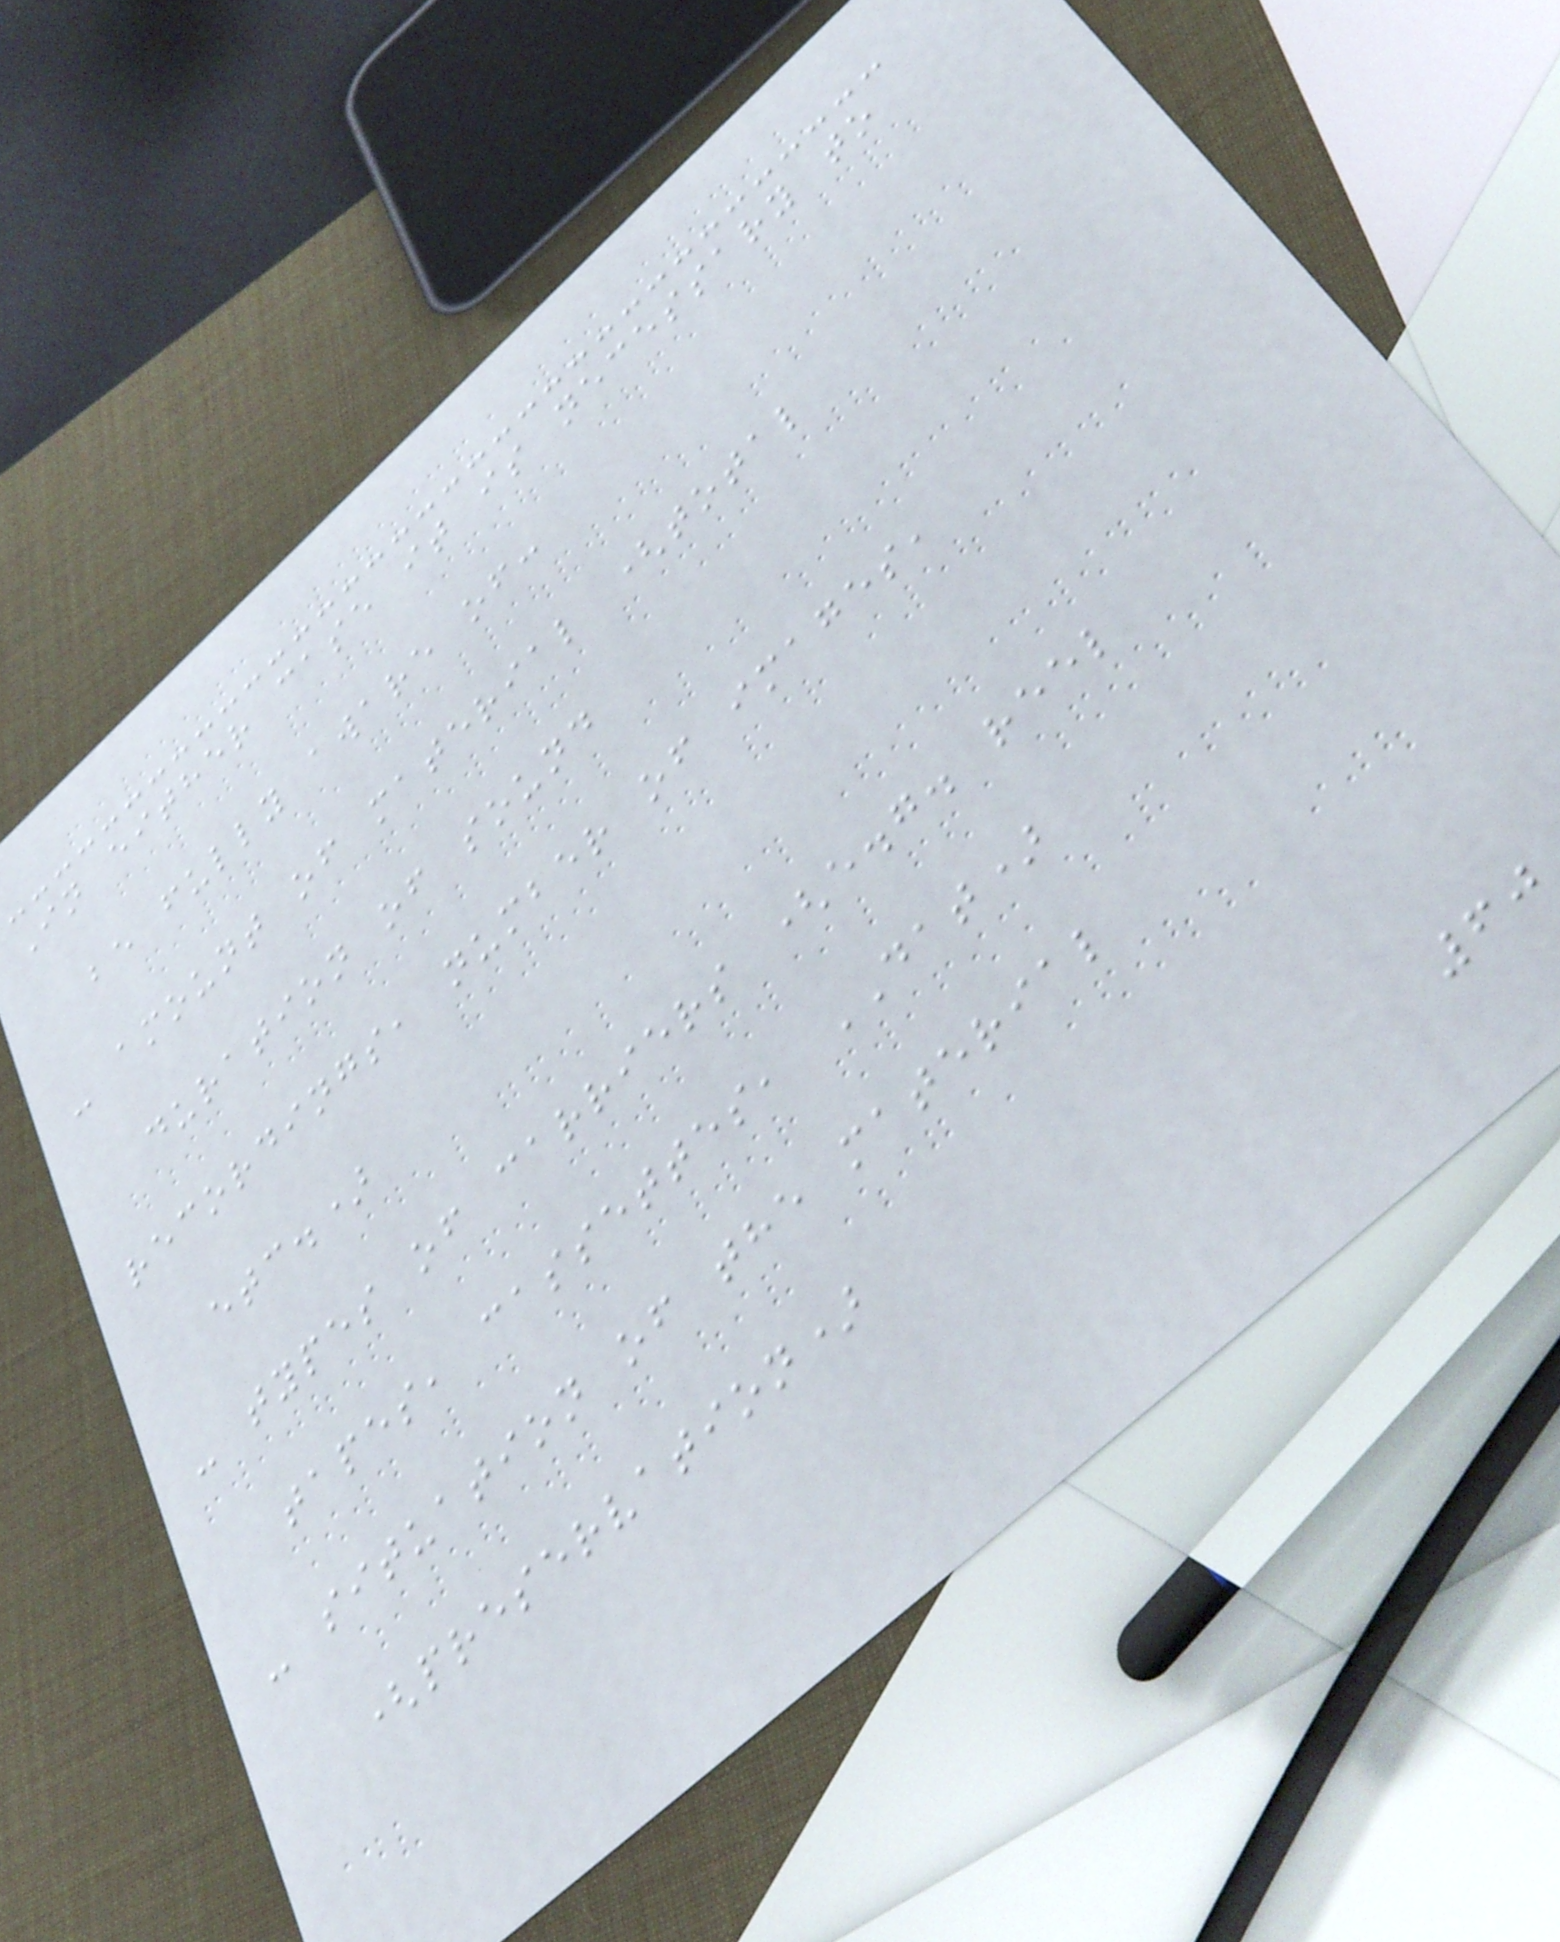In either case it is necessary to
be fully aware of:
- amount of material (total
duration of sound
recordings, number of images,
etc.)
- types of carriers (e.g. reel
tapes, cassettes, DAT)
- situation of the material
(preservation)
60
